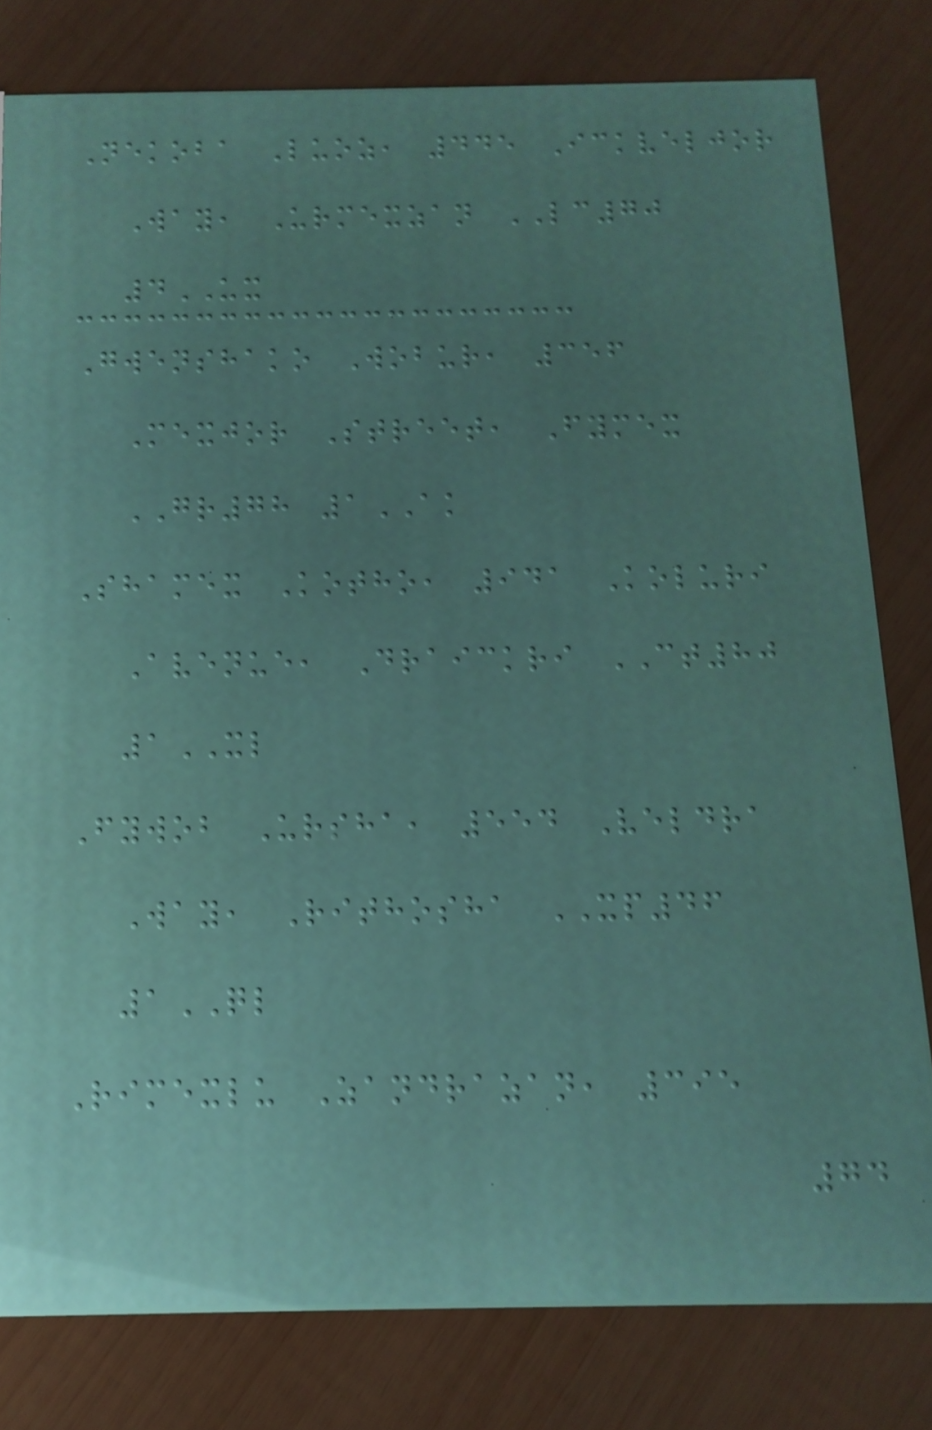Nekoba Luoz, 445 Ickveljor
Way, Urmexzan LC70
4UX
Gwenshako Wobur, 356
Mexjor Street, Fymex
GR78 1AK
Shamex Kotho, 941 Koluri
Avenue, Draickri CT80
1XL
Fywob Ursha, 554 Veldra
Way, Rithosha XP46
1QL
Rimexlu Zandrazan, 395
74
